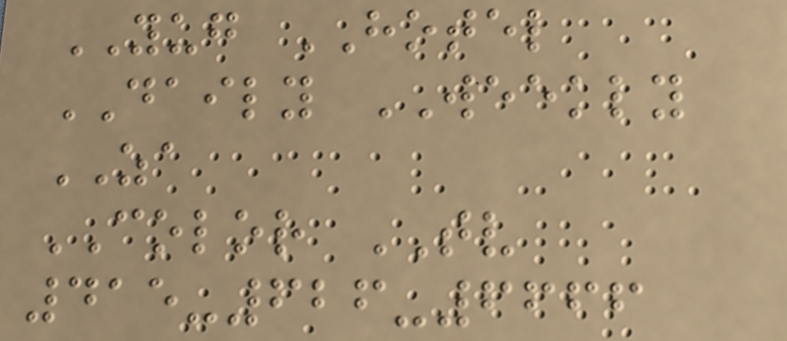YUG HOTEL
DAILY WEEKLY
ZA
COLOR TV
415-626-6666
